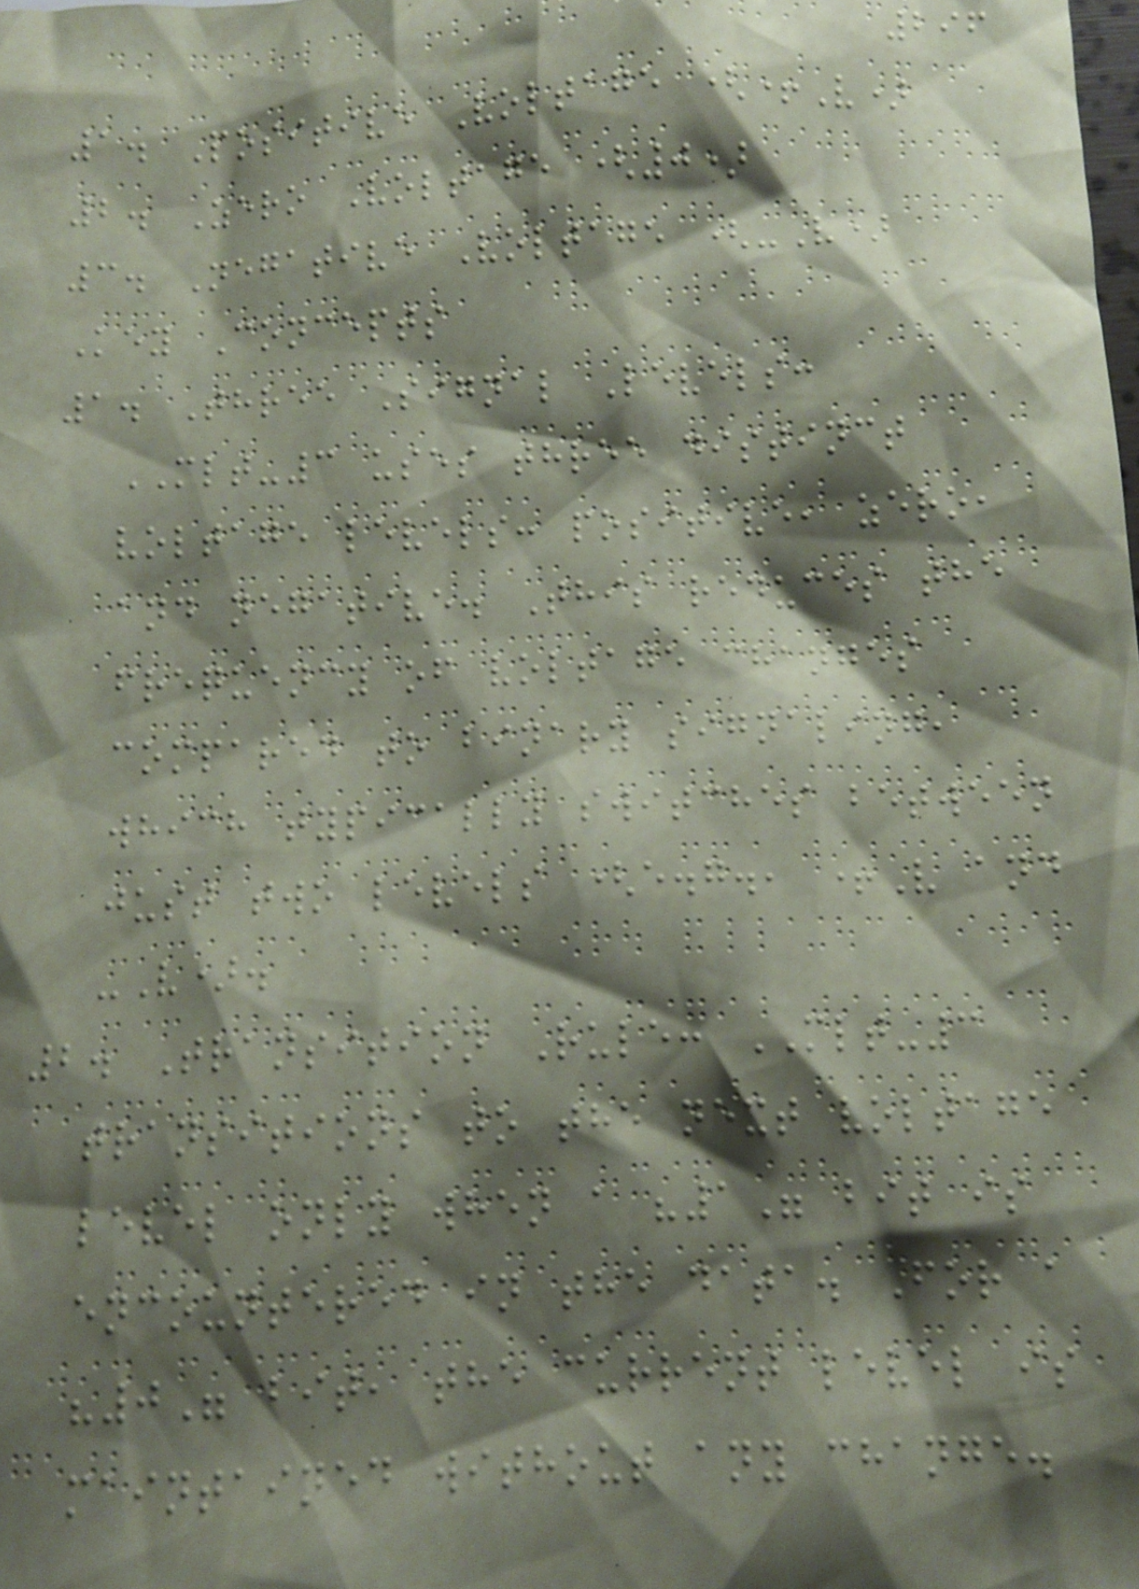296
1. Positive Voltage (+V)
2. Zero Voltage (0)
3. Negative Voltage (-V)
Key Concepts
1. Three Signal Levels:
MLT-3 uses three distinct
voltage levels: positive, zero,
and negative. This reduces the
frequency of voltage changes
compared to binary signaling,
which typically switches between
just two levels (e.g., +V and
-V).
2. Transition Rule: MLT-3
transitions to the next voltage
level only when a "1" bit is
encountered in the data. For a
"0" bit, the current level is
maintained without any change.
